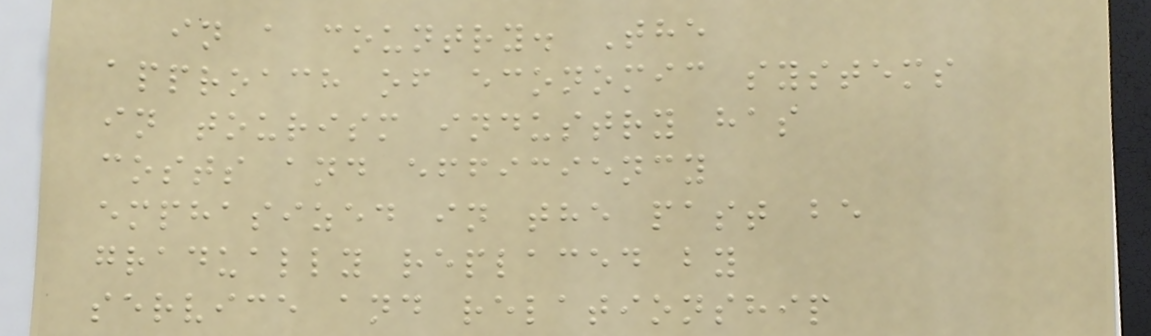in a country. The
approach of economic systems
in tourism industry has
costs and efficiency
emphasized in the past be
gradually replaced by
service and relationship
